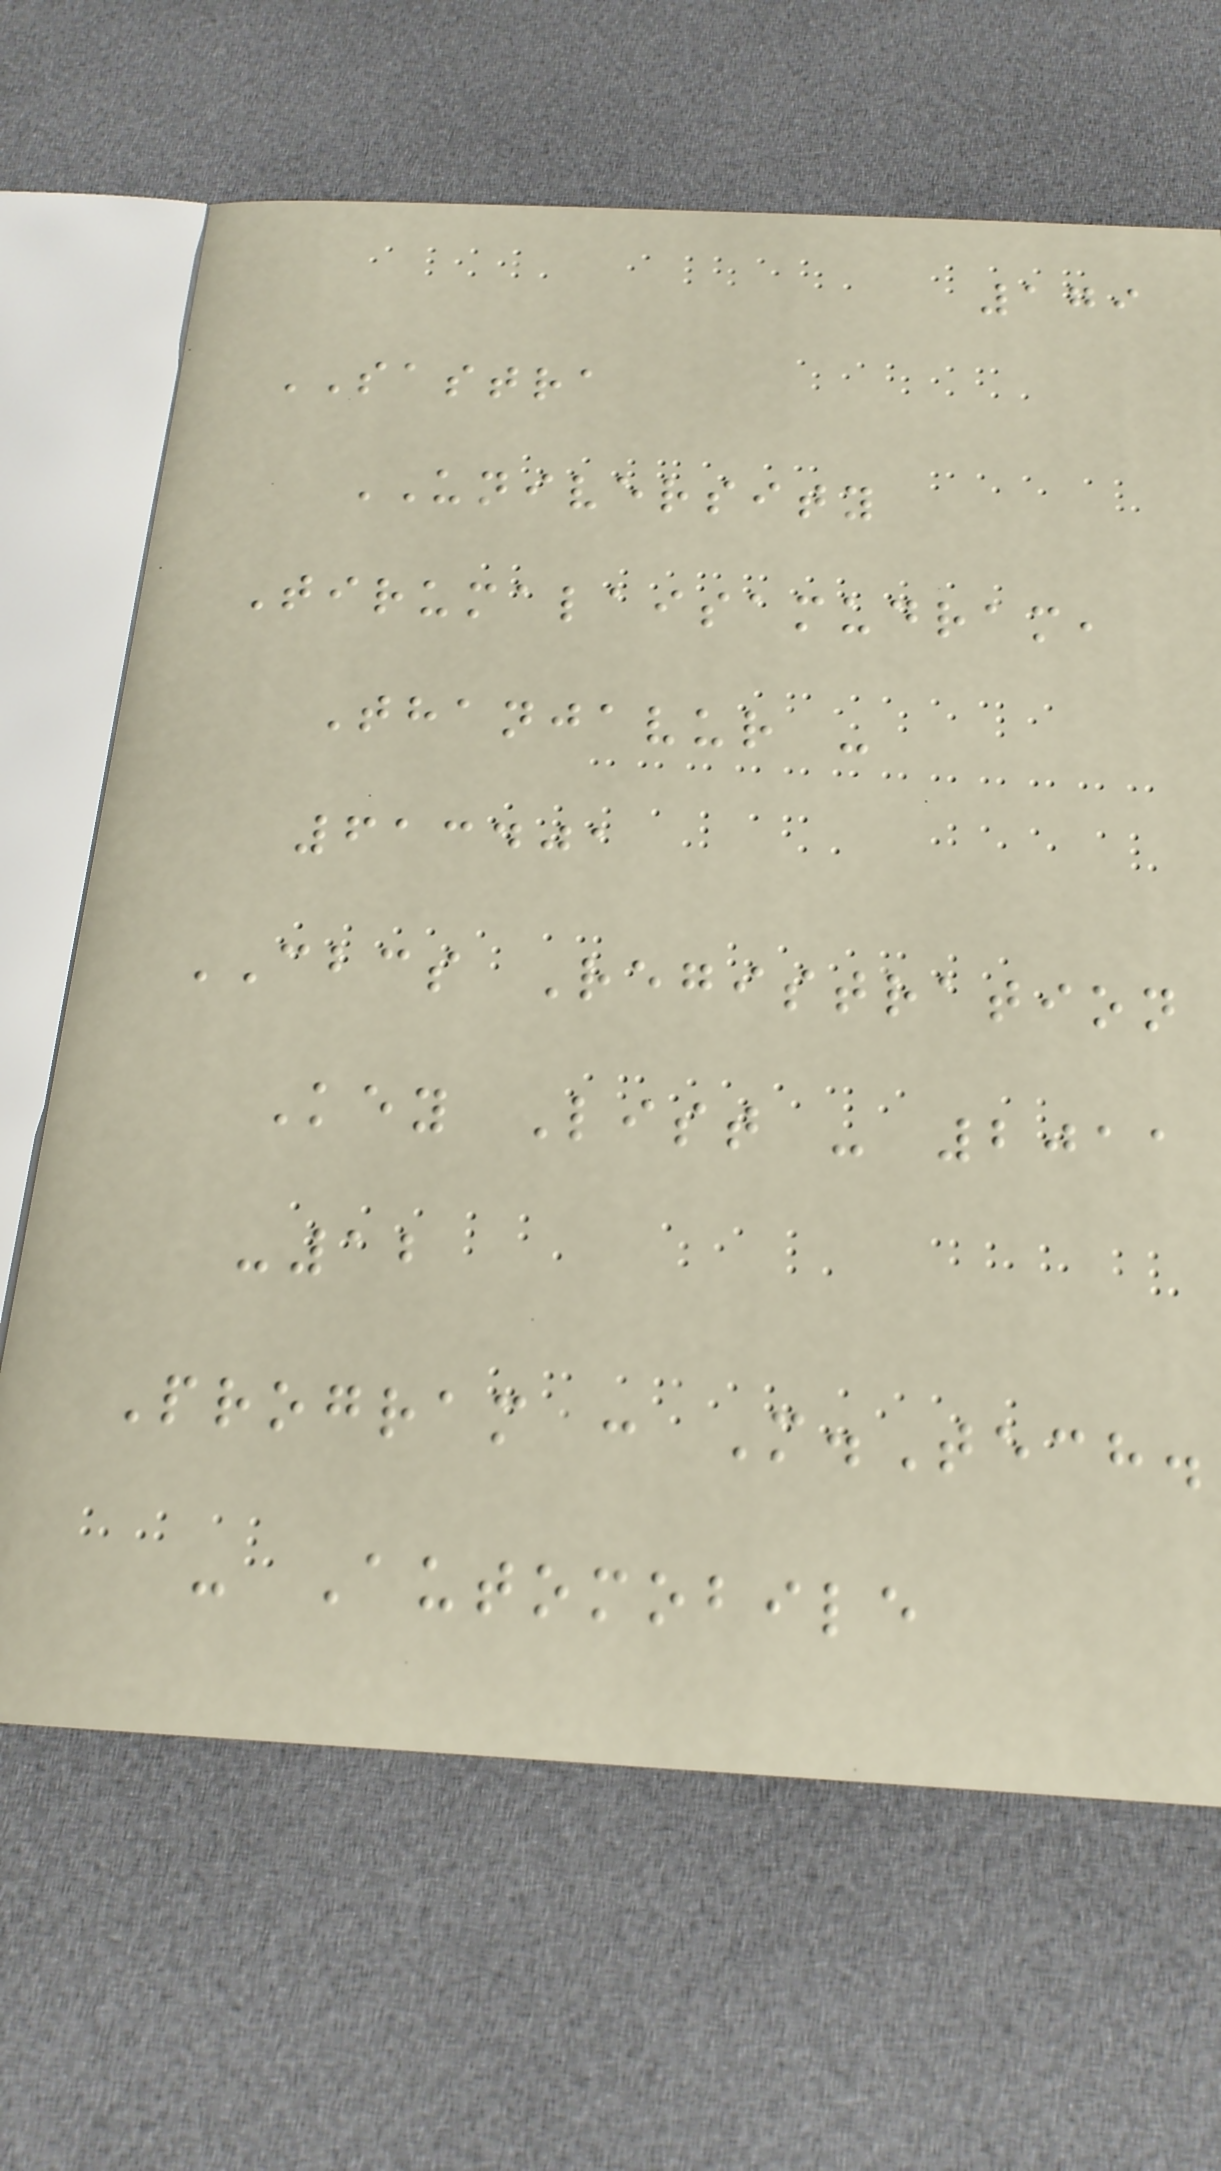179
SASTRA
UNIVERSITY
Tirumalaisamudram,
Thanjavur -
613401
CBCS Registration
Key List - 2011
-12
Program : M.Tech.
- Automobile
